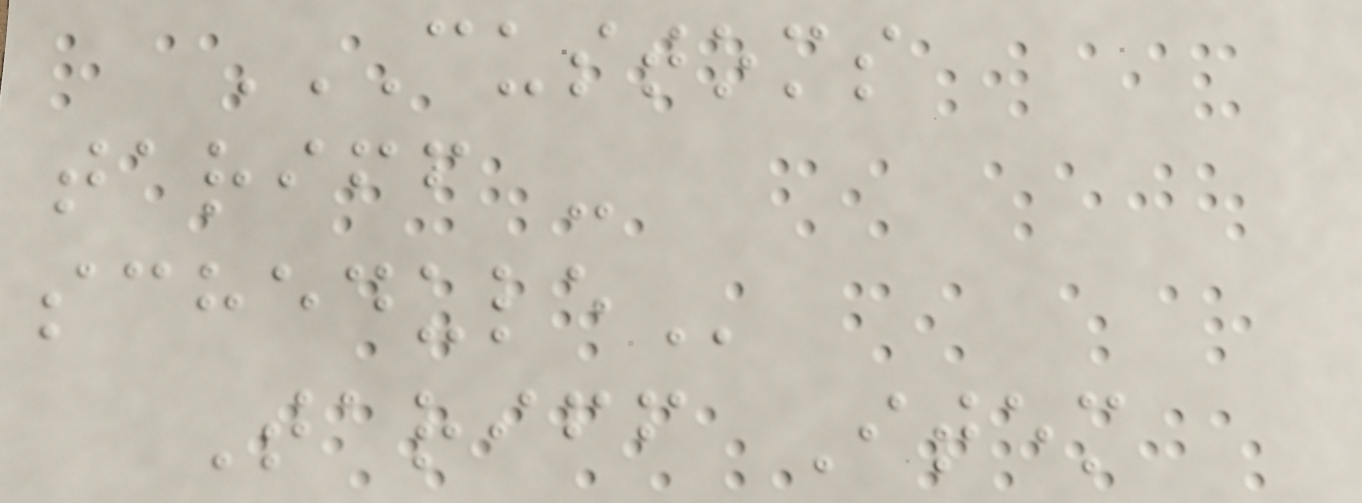CUSTOMS
TARIFF -
SCHEDULE
Tariff Item
